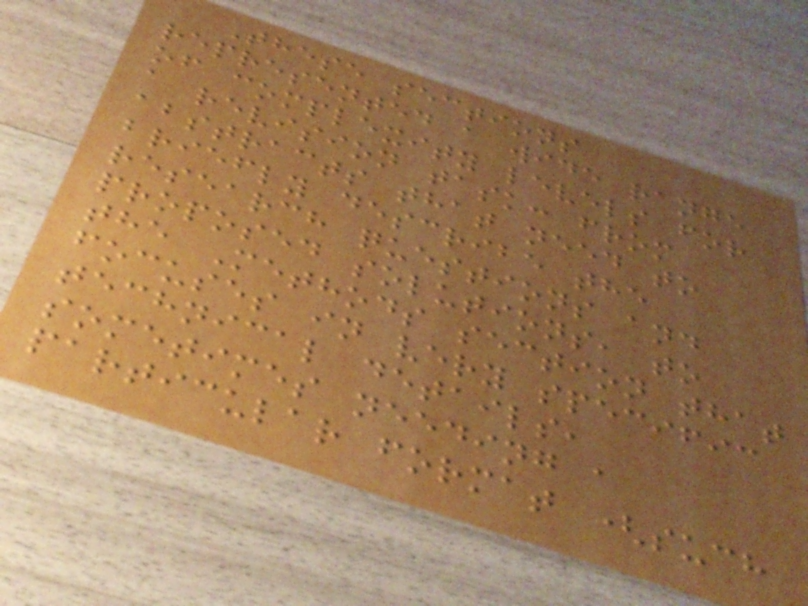These sections
represented a wide range
of complexity levels for
a revision task: from
abstracts that need to
briefly describe the
research questions and
proposed solutions, to
the Methods section that
focuses in very specific
technical details,
sometimes needing a
particular format (such
